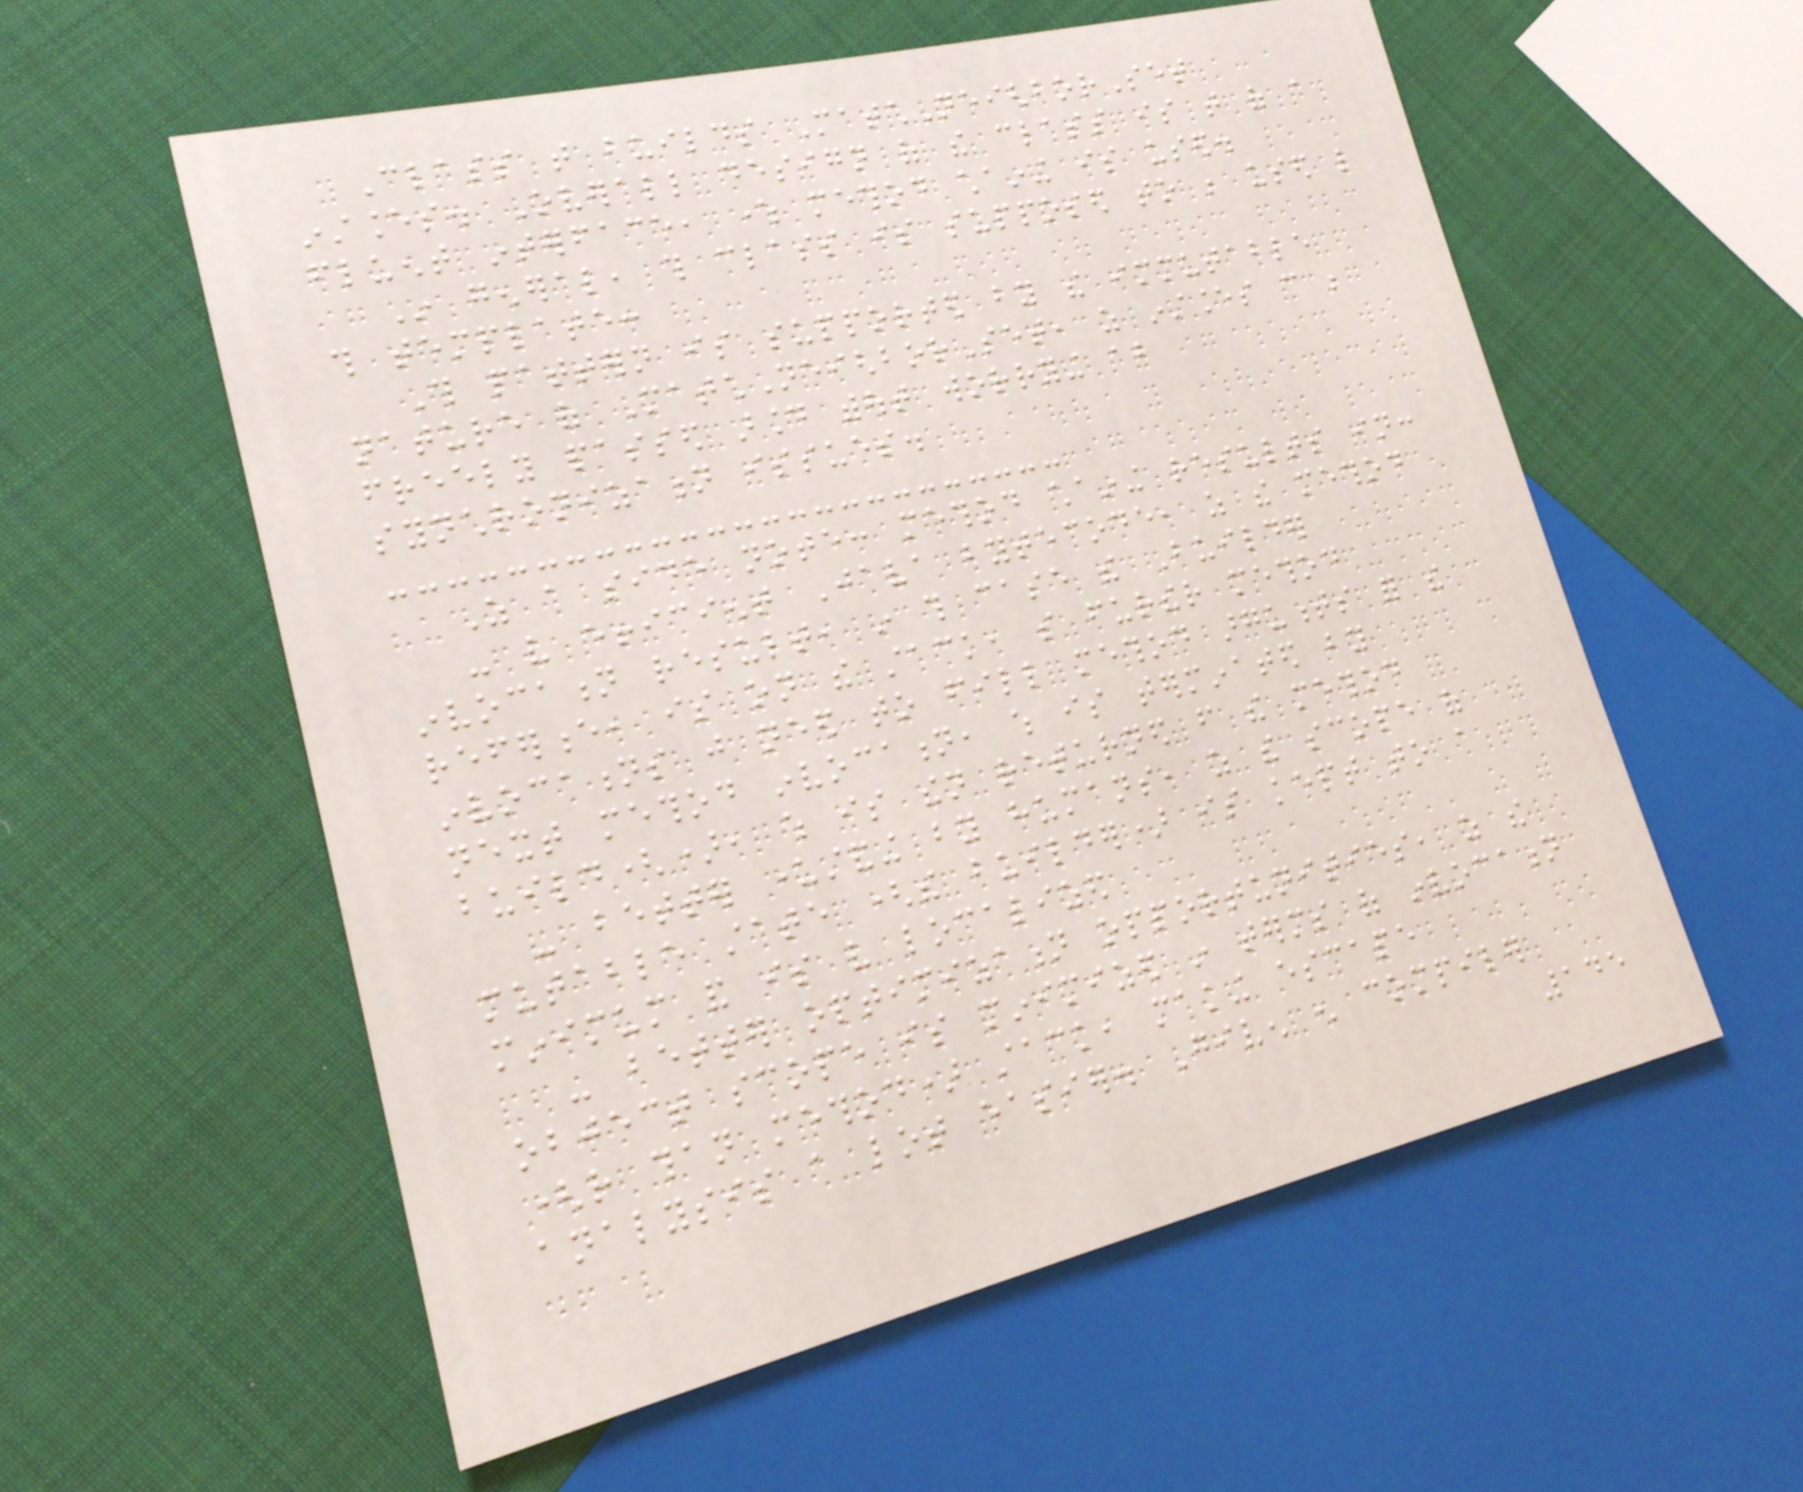Class that builds MatchNeighborSet
instances. Overall design of the class is that of a
fluent interface, where method chaining is used.
In general, this class is supposed to be used like
this template:
This pattern is supported by the immutable
nature of MatchNeighborSet, as instances can be
freely passed around without worrying about
synchronization issues.
As a side note: method chaining results in:
- very efficient Java bytecode, as the method
invocation result, in this case the Builder
reference, is on the stack, so further method
invocations just need to fill method arguments for the
next method invocation, which is terminated by
build(), which is then returned from the method
- better understanding by humans, as the scope of
mutable state (the builder) is kept to a
minimum and is very localized
- better optimization opportunities, as the
object scope is minimized in terms of invocation
(rather than method) stack, making escape
analysis a lot easier. Given enough compiler
145
